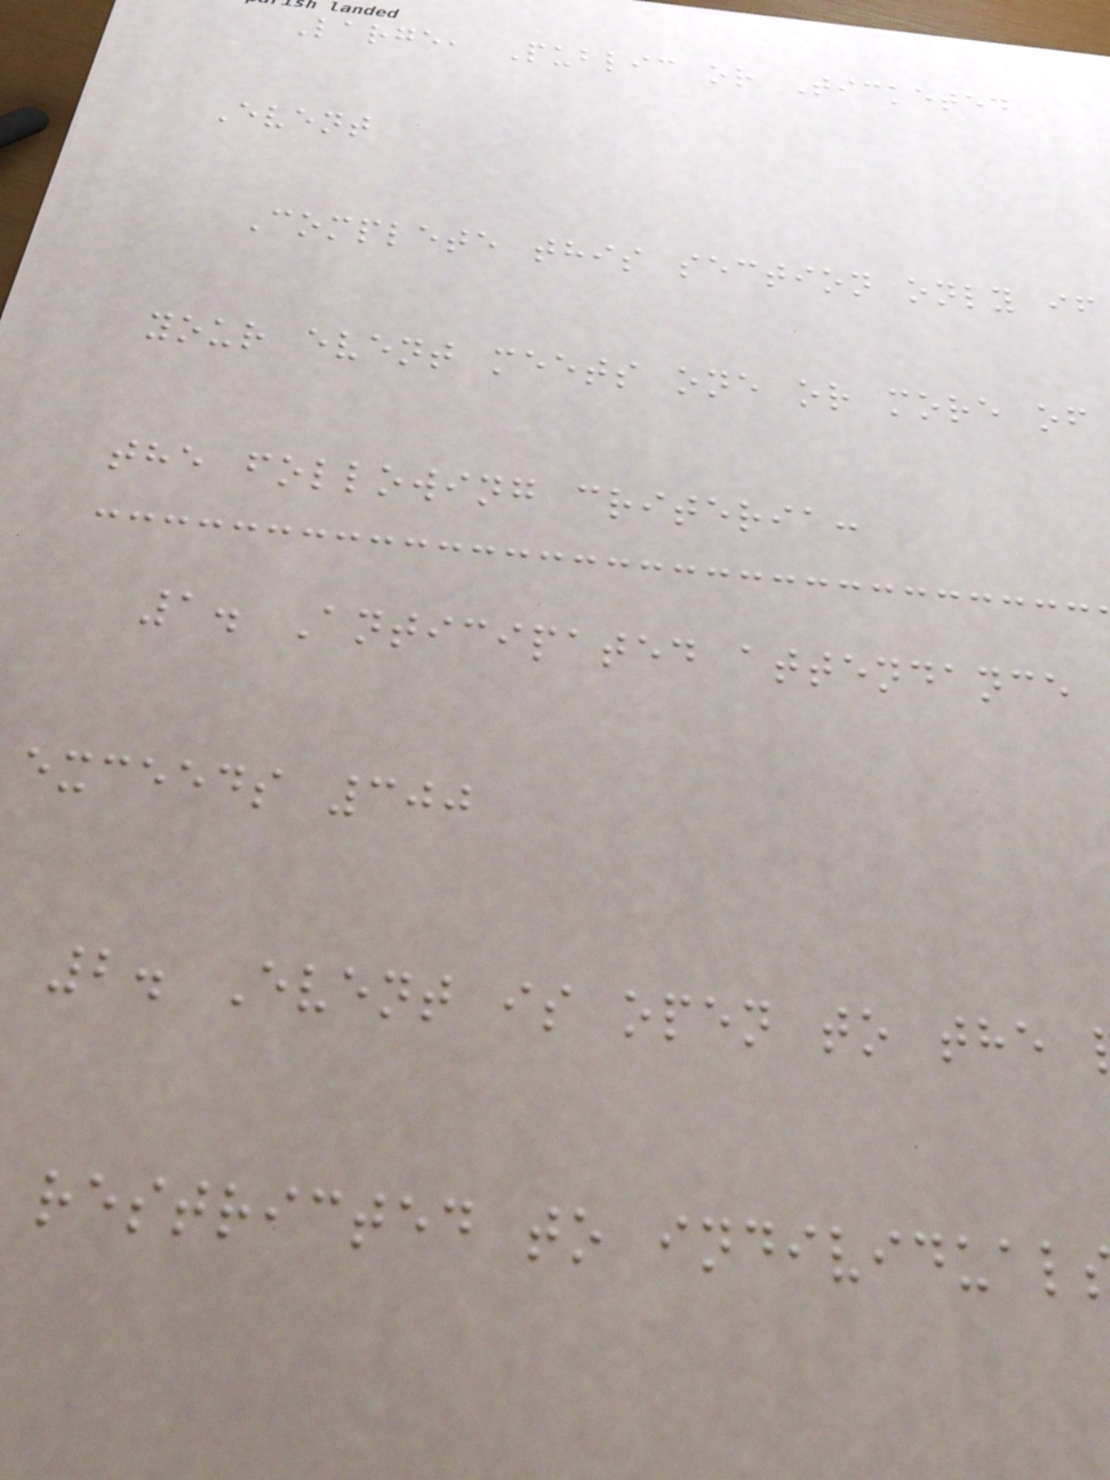Large, Public or Ticketed
Event
Complete this section only if
your event meets one or more of
the following criteria:
1. Anticipated attendance
exceeds 300
2. Event is open to the
restricted to individual
